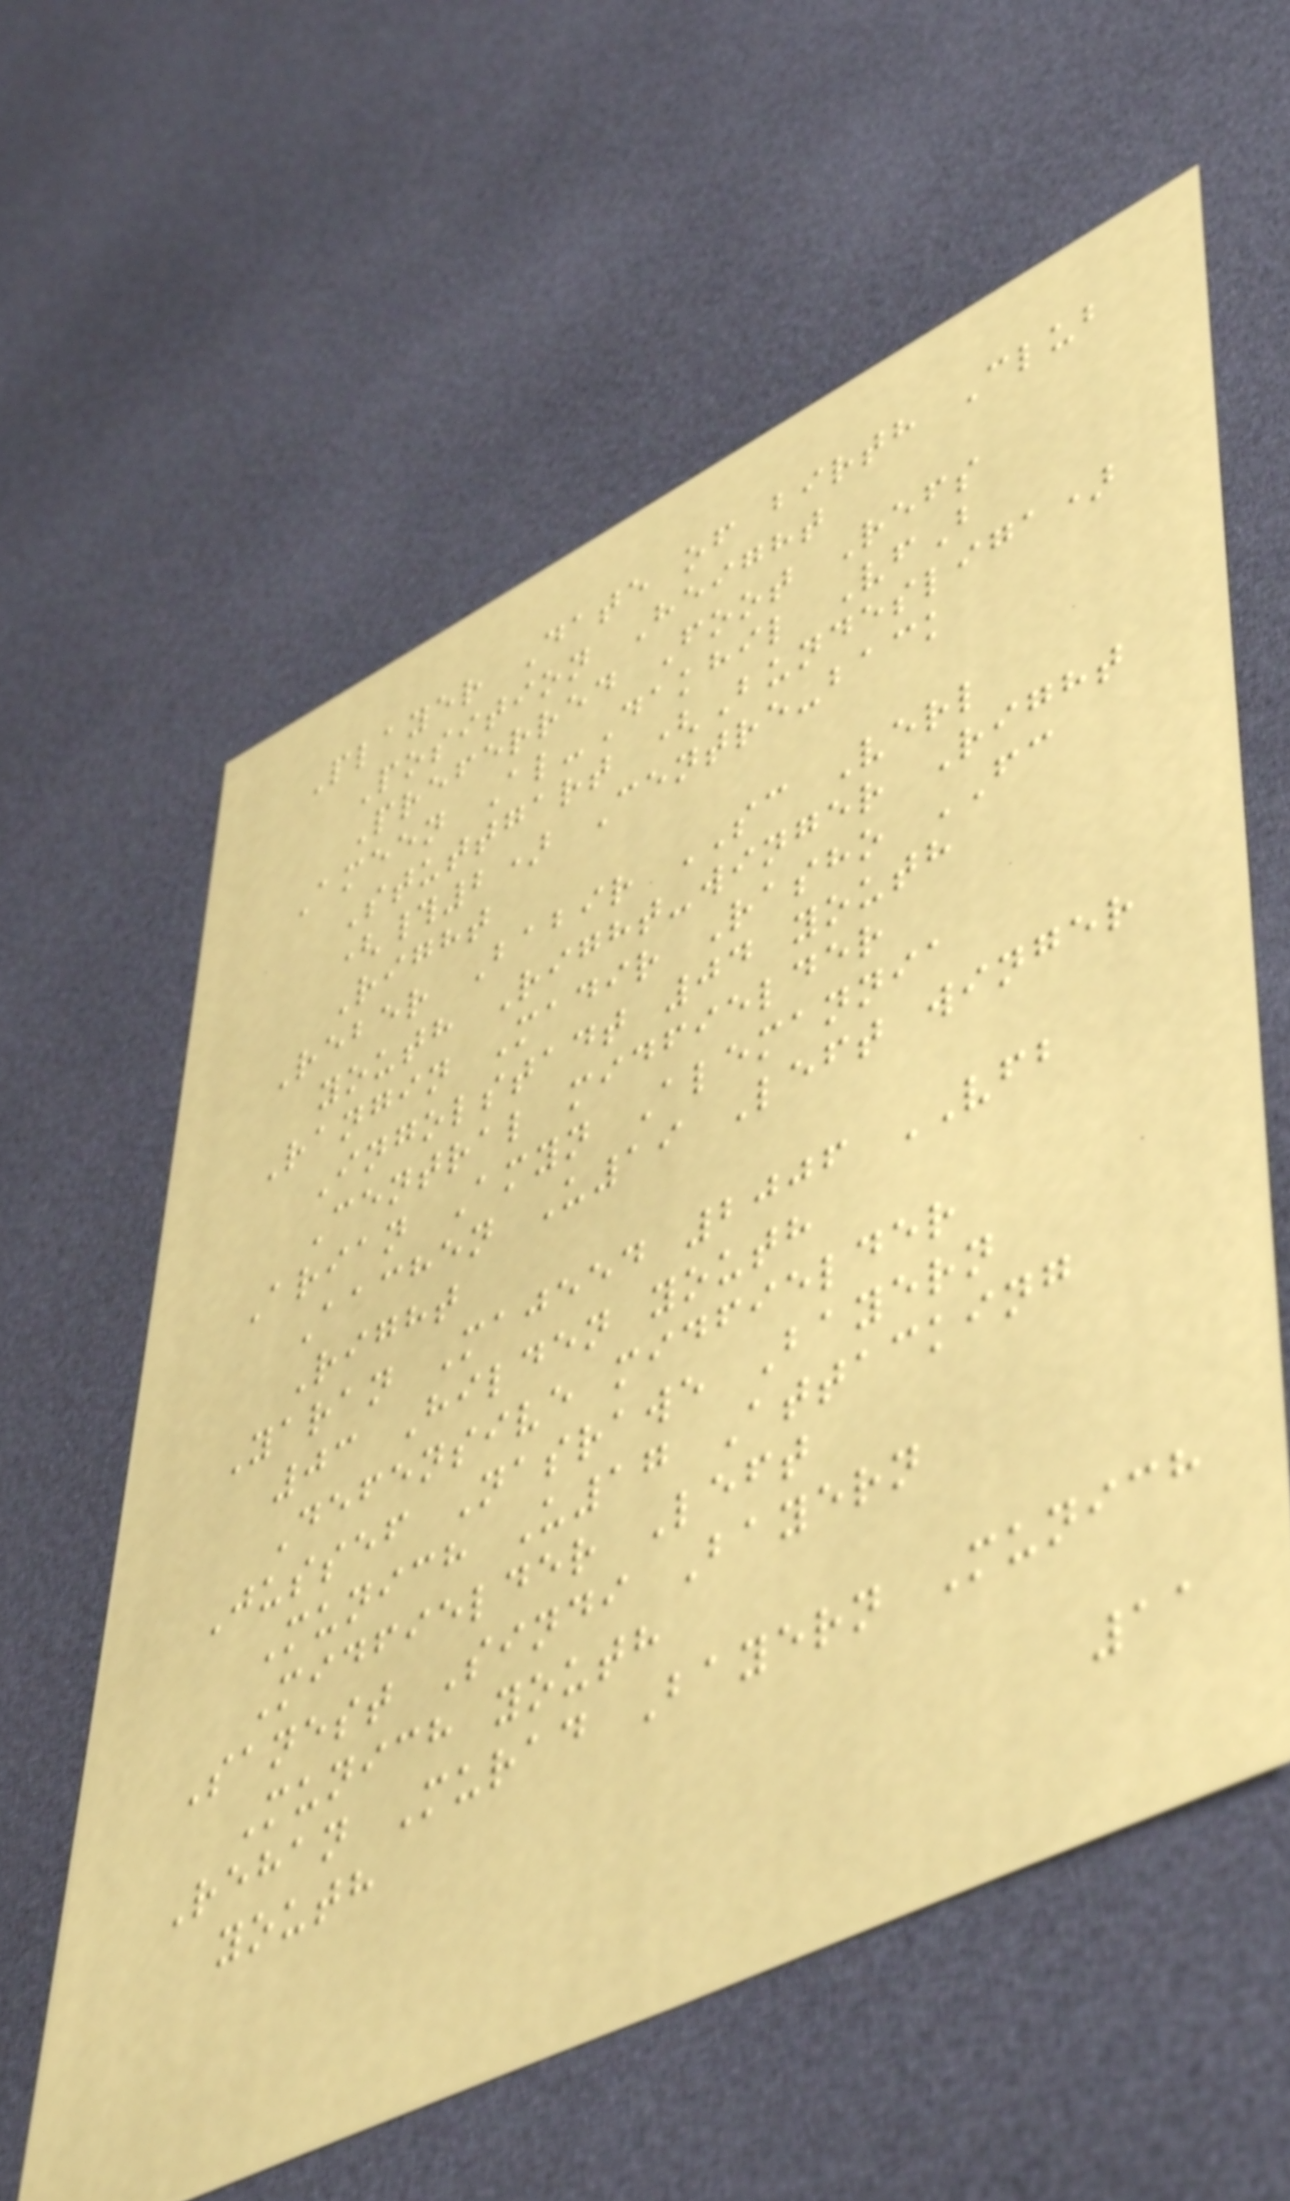Player Date of birth Club
Position Height
Preferred Foot Refs
Ameen Al-Dakhil VfB
Stuttgart (Bundesliga)
(#2) Centre-back
Right
Reber Babir SC Verl
youth Right-winger Right
Rangin Madir Rasho FC
Ingolstadt 04 youth
Central midfielder
Arian Amyn Alemannia
Aachen U19 Left winger
Right
Yaran Majeed 2006 VFB
03 Hilden youth
Defensive midfielder
Jussef Nasrawe Bayern
Munich U17 Attacking
Midfielder Left
Sanest Sindi Bayern
Munich youth
Rehan Murad Bayern Munich
youth
11
